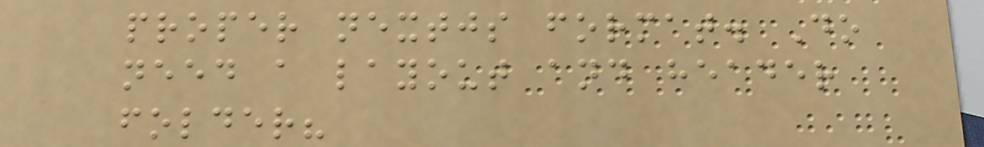proper nextjs format. Do
need a layout and header
folder?
